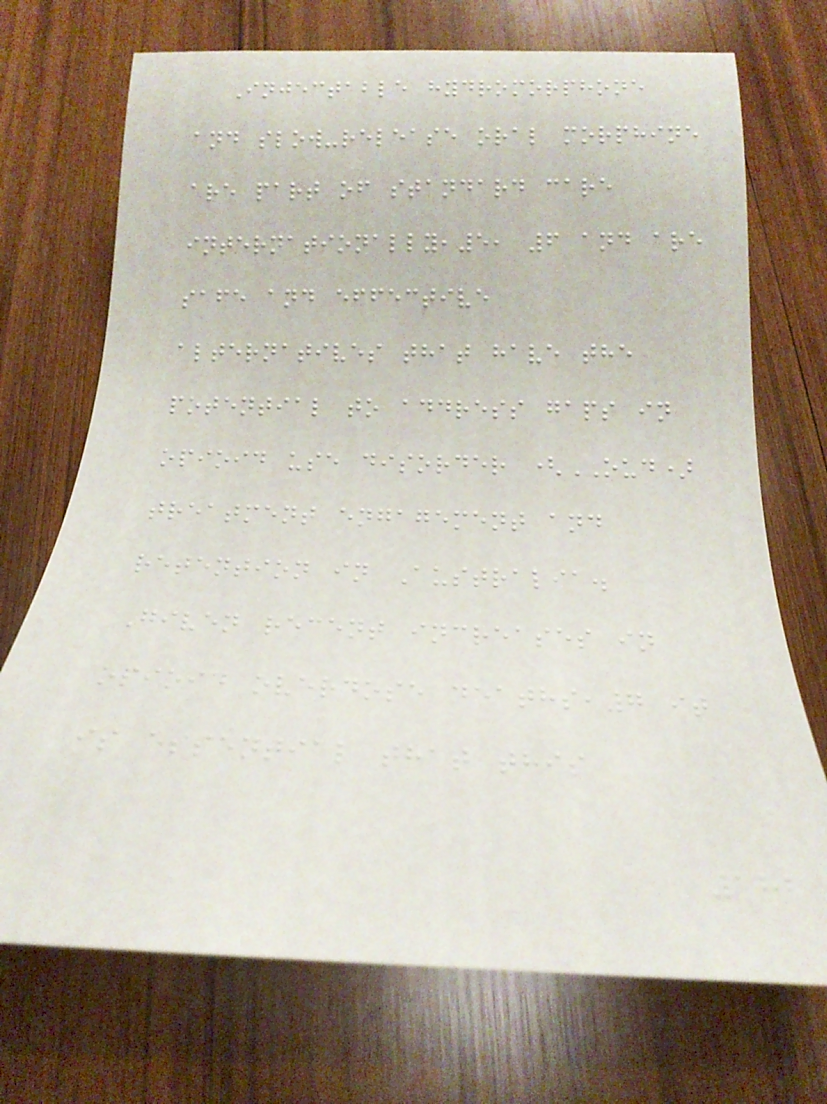Injectable hydromorphone
and slow-release oral morphine
are part of standard care
internationally,5, 6 and are
safe and effective
alternatives that have the
potential to address gaps in
opioid use disorder (OUD)
treatment engagement and
retention in Australia.
Given recent increases in
opioid overdose deaths,7 it
is essential that this
182
